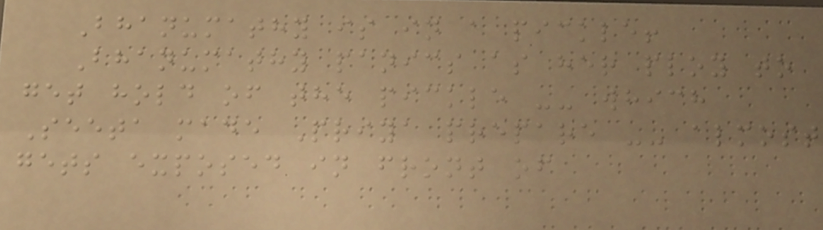Bhanumathy is in a pickle!
Bhanumathy panics as her ploy to
get hold of the pickle -- which
Seeta made Priya prepare -- almost
gets exposed in front of
